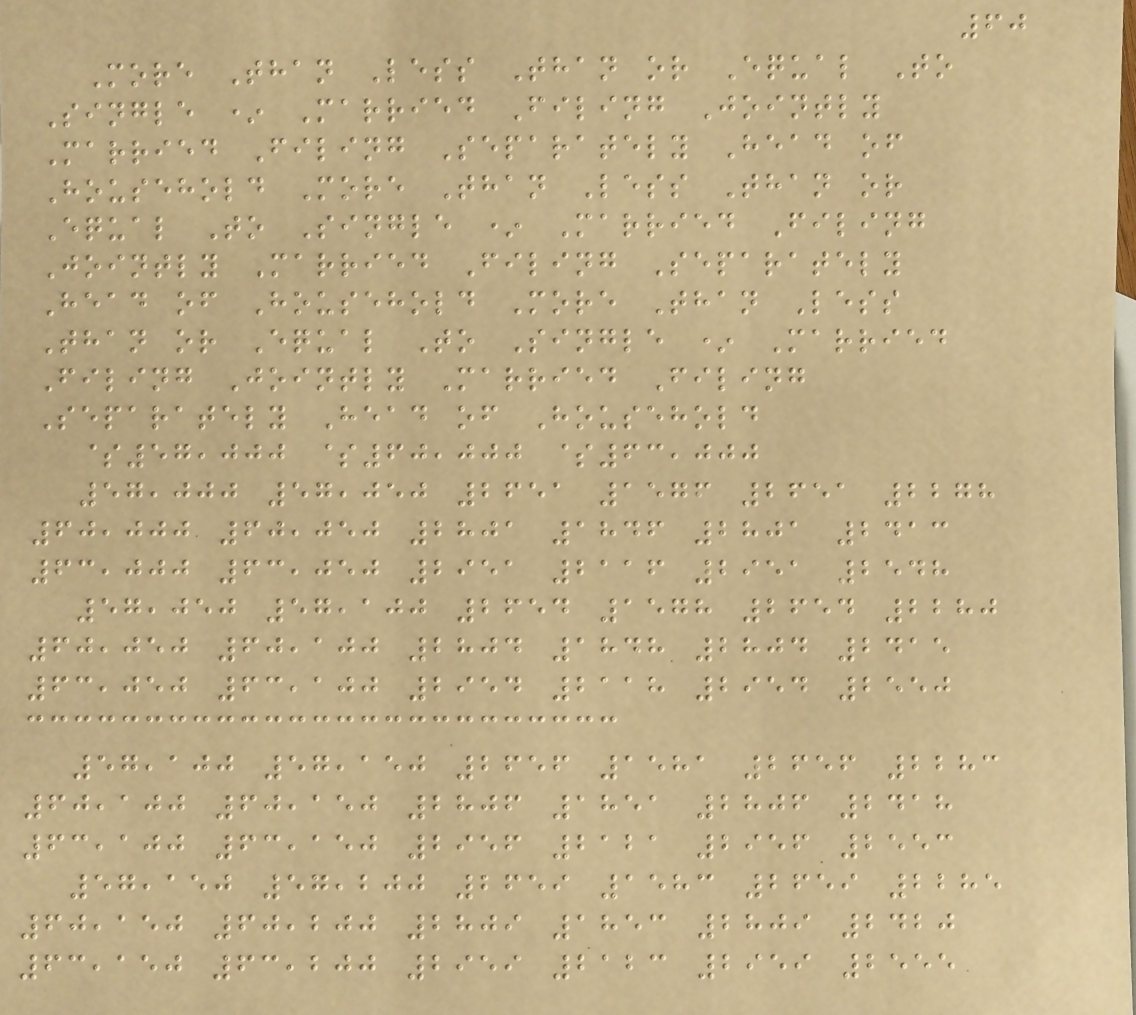60
More Than Less Than or Equal To
Single * Married Filing Jointly
Married Filing Separately Head of
Household More Than Less Than or
Equal To Single * Married Filing
Jointly Married Filing Separately
Head of Household More Than Less
Than or Equal To Single * Married
Filing Jointly Married Filing
Separately Head of Household
$57,000 $60,000 $63,000
57,000 57,050 2651 1576 2651 2278
60,000 60,050 2801 1846 2801 2413
63,000 63,050 2951 2116 2951 2548
57,050 57,100 2654 1578 2654 2280
60,050 60,100 2804 1848 2804 2415
63,050 63,100 2954 2118 2954 2550
57,100 57,150 2656 1581 2656 2283
60,100 60,150 2806 1851 2806 2418
63,100 63,150 2956 2121 2956 2553
57,150 57,200 2659 1583 2659 2285
60,150 60,200 2809 1853 2809 2420
63,150 63,200 2959 2123 2959 2555
